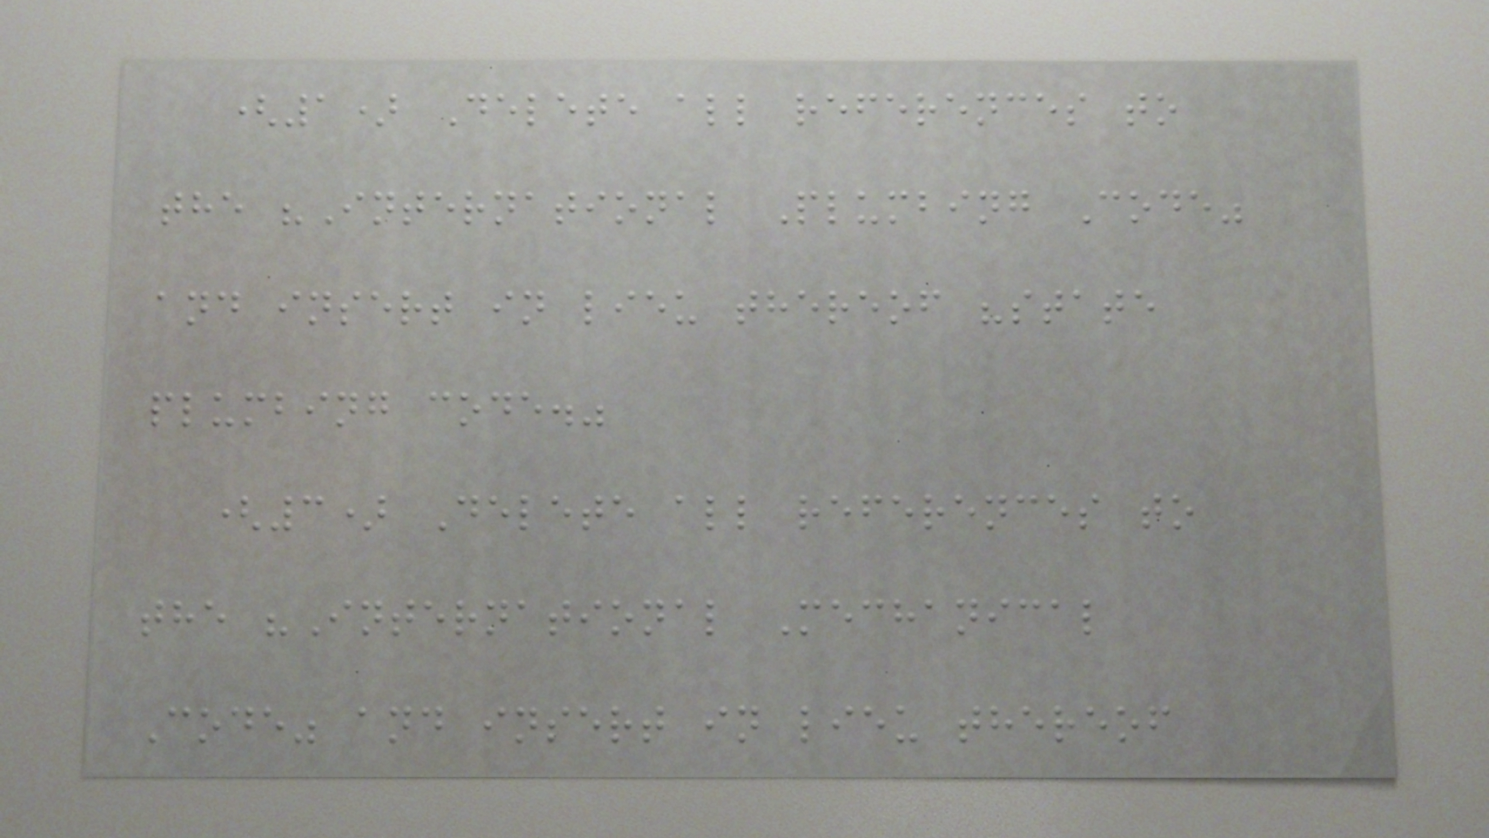(1) Delete all references to
the "International Plumbing Code"
and insert in lieu thereof "state
plumbing code."
(3) Delete all references to
the "International Mechanical
Code" and insert in lieu thereof
